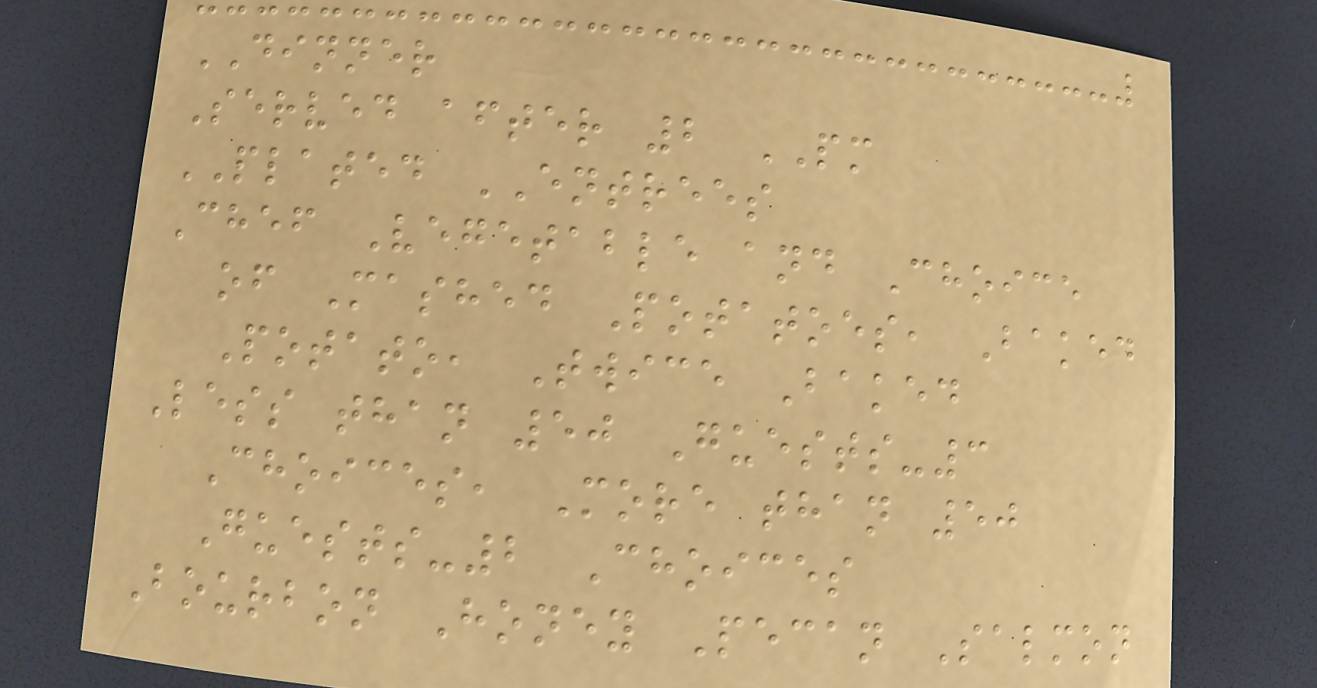DINNER
Served after 2 PM
PLATED ENTREES
Chef Vegetable and Choice
of Mashed Potatoes, Baked
Potato, Twice Baked
Less than 50 Guests-3
Choices, More than 50
Guests-2 Choices
Bourbon Honey Pecan Salmon
